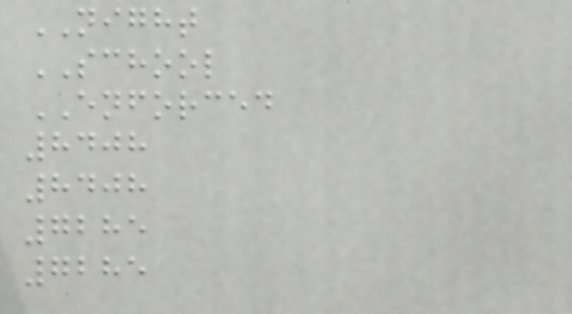NIGHT
SCHOOL
ENFORCED
8408
8408
7285
7285
